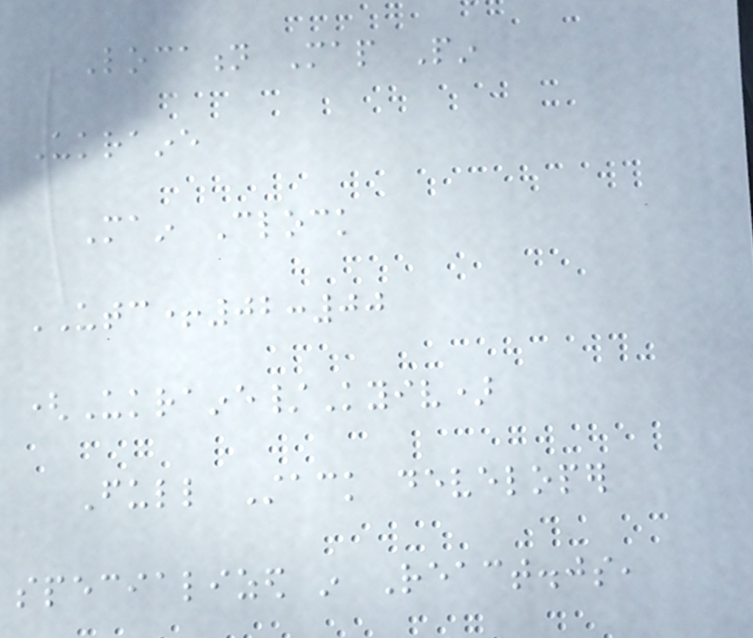Location Map Pin
Ukraine
Main Clock
UTC+02:00
(Ukraine/Kyiv)
Full Stack developer
specialized in React.js,
